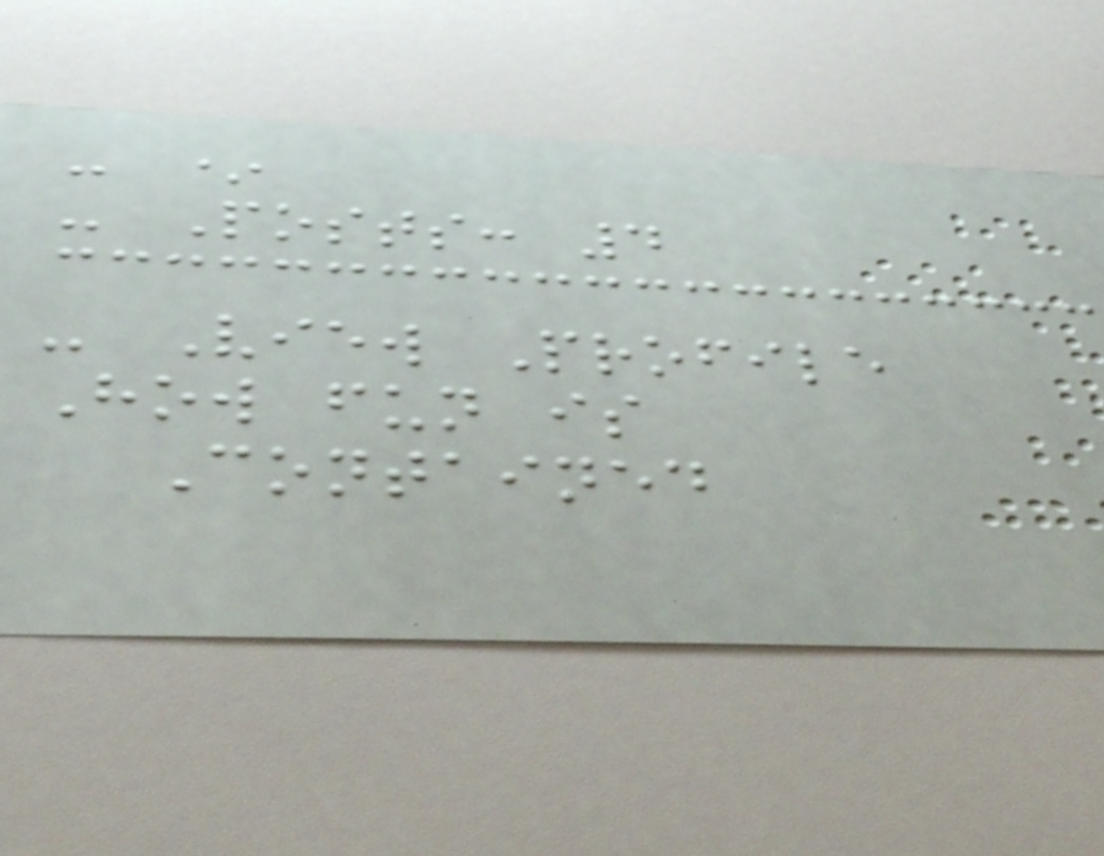- *
- Posts: 4
- View Profile
How fun is
Contained
